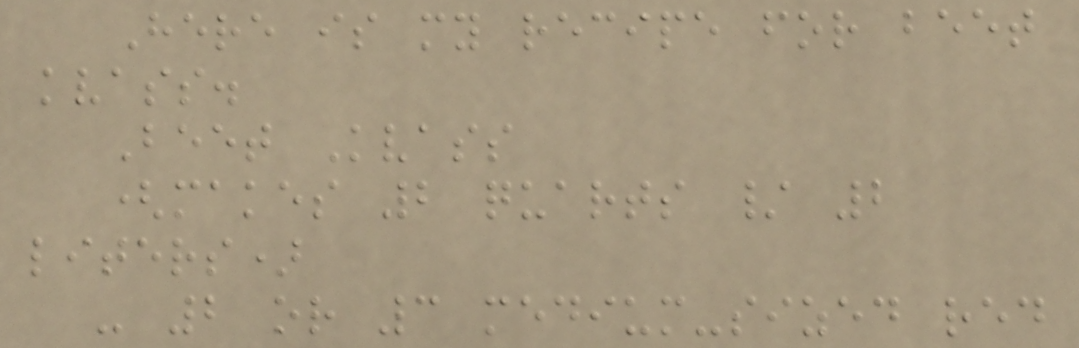Here is my recipe for beet
kvass.
Beet Kvass
(makes 2 quarts / 2
liters)
- 2 or 3 medium-sized red
